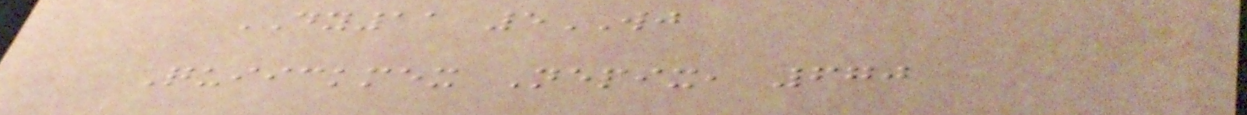DY11 5WJ
Quiickmex Nepix, 670
